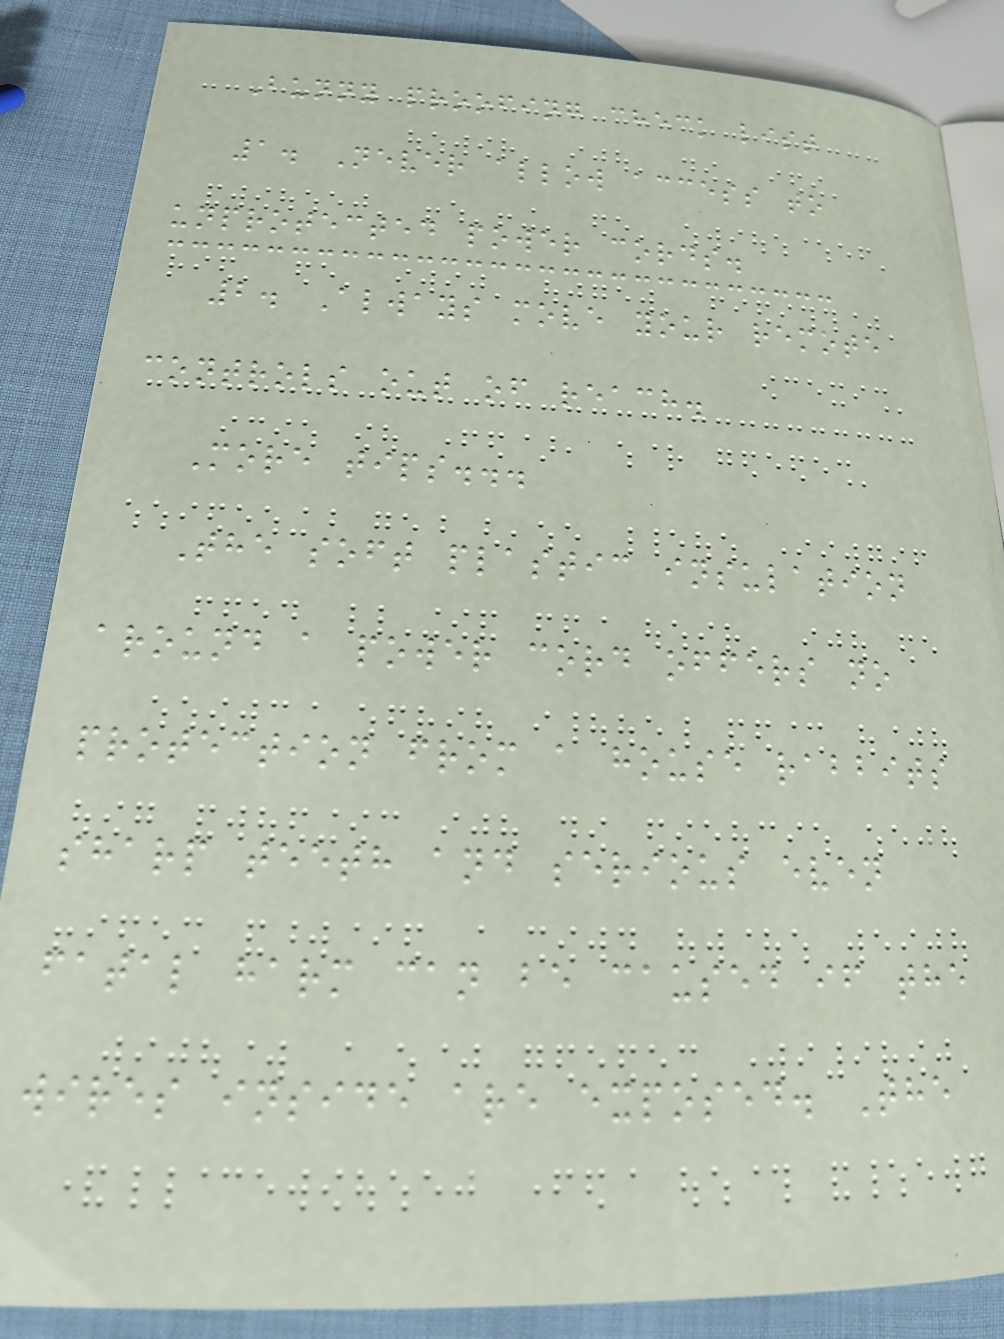Bunny proofing check list
1. Never allow access to
unprotected power cords.
2. Always move your remote
controls out of reach.
More tips...
The soft plastic insulation
around a power cord offers no
protection from a house rabbits
sharp teeth and serious even
fatal harm can be caused if the
wires inside are exposed. The
